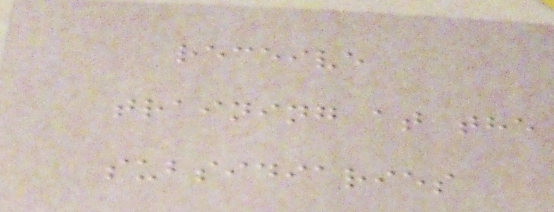receive
training at the
subsidiaries
